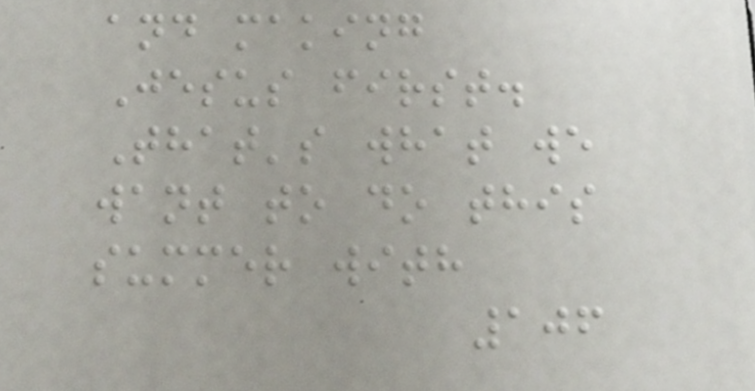and making
Jesus first.
That's what we
want to do this
summer with
106
